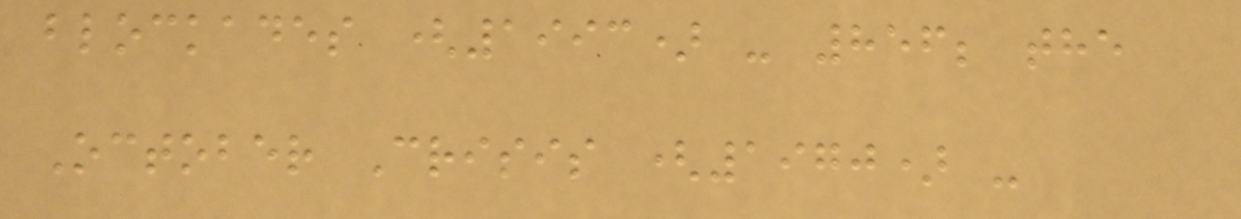blockades (1993) - 856; the
October Crisis (1970) -
